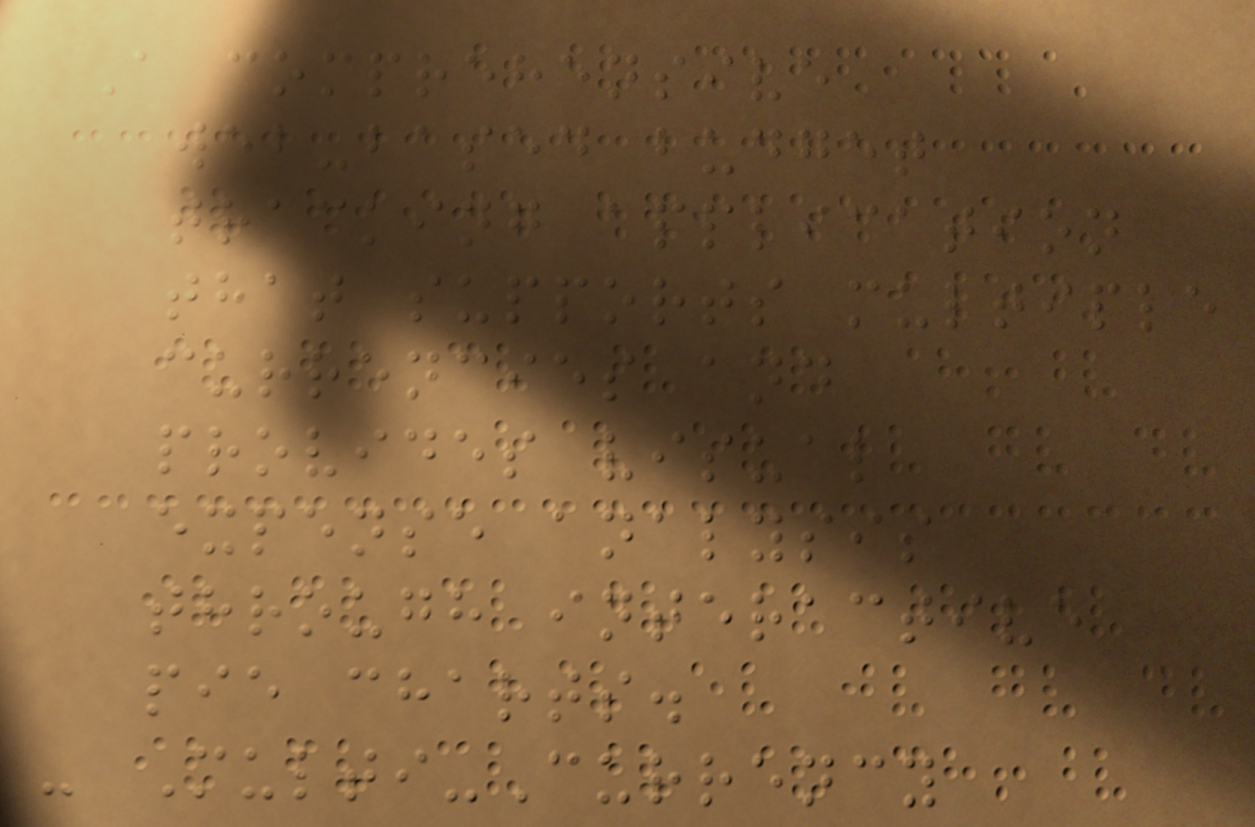A comprehensive
web-based budget
tracking application
that supports multiple
currencies and
provides visual
expense analysis
through interactive
pie charts.
- Multi-Currency
